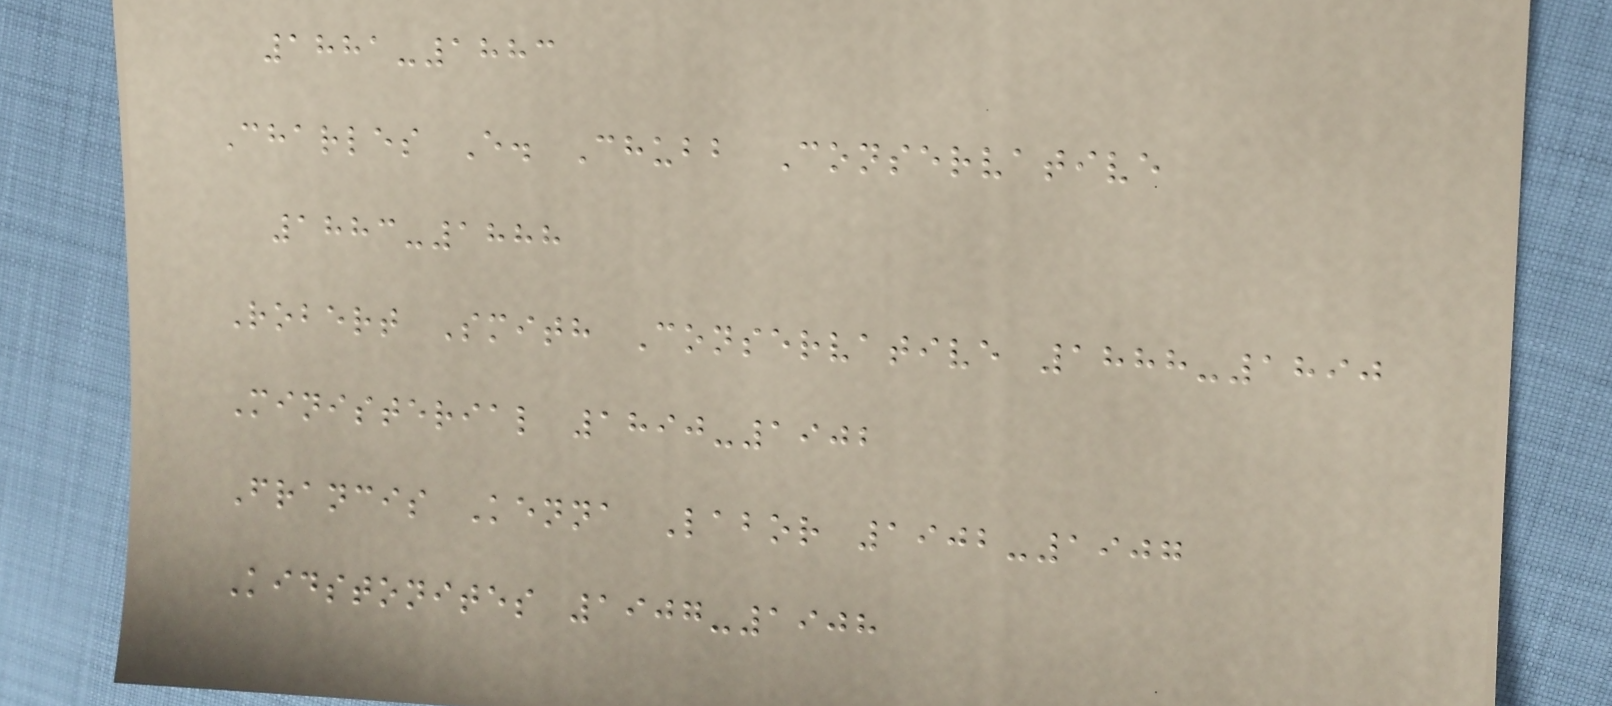1881-1883
Charles E. Chubb Conservative
1883-1888
Robert Smith Conservative 1888-1890
Ministerial 1890-1902
Francis Kenna Labor 1902-1907
Kidstonites 1907-1908
